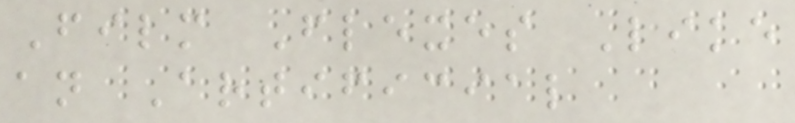Film Flexes Like
an Artificial
